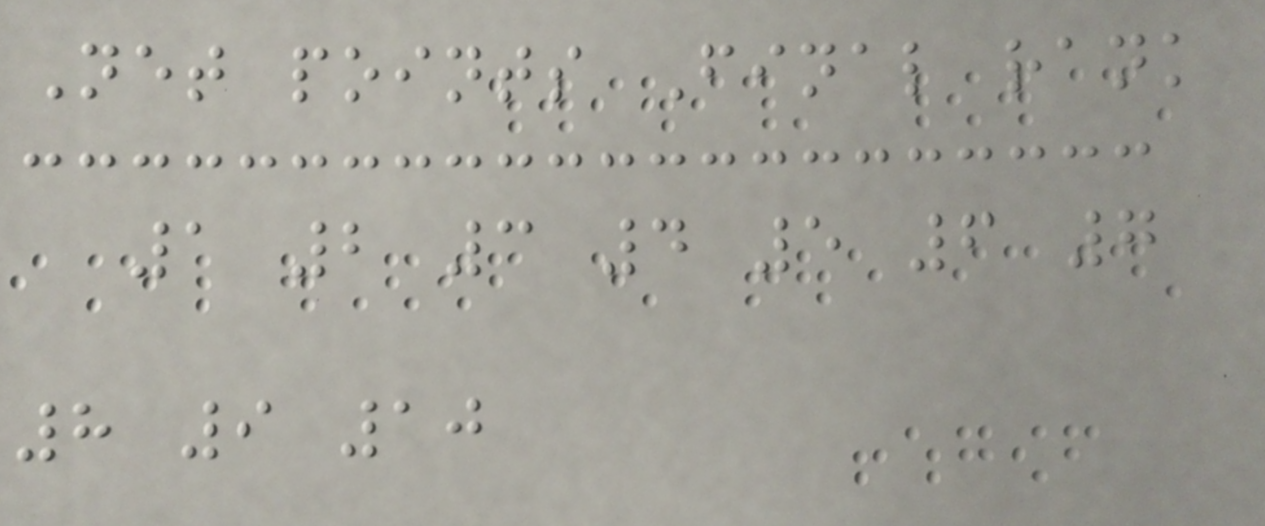Net points Final rank
1 2 3 4 5 6 7
8 9 10
